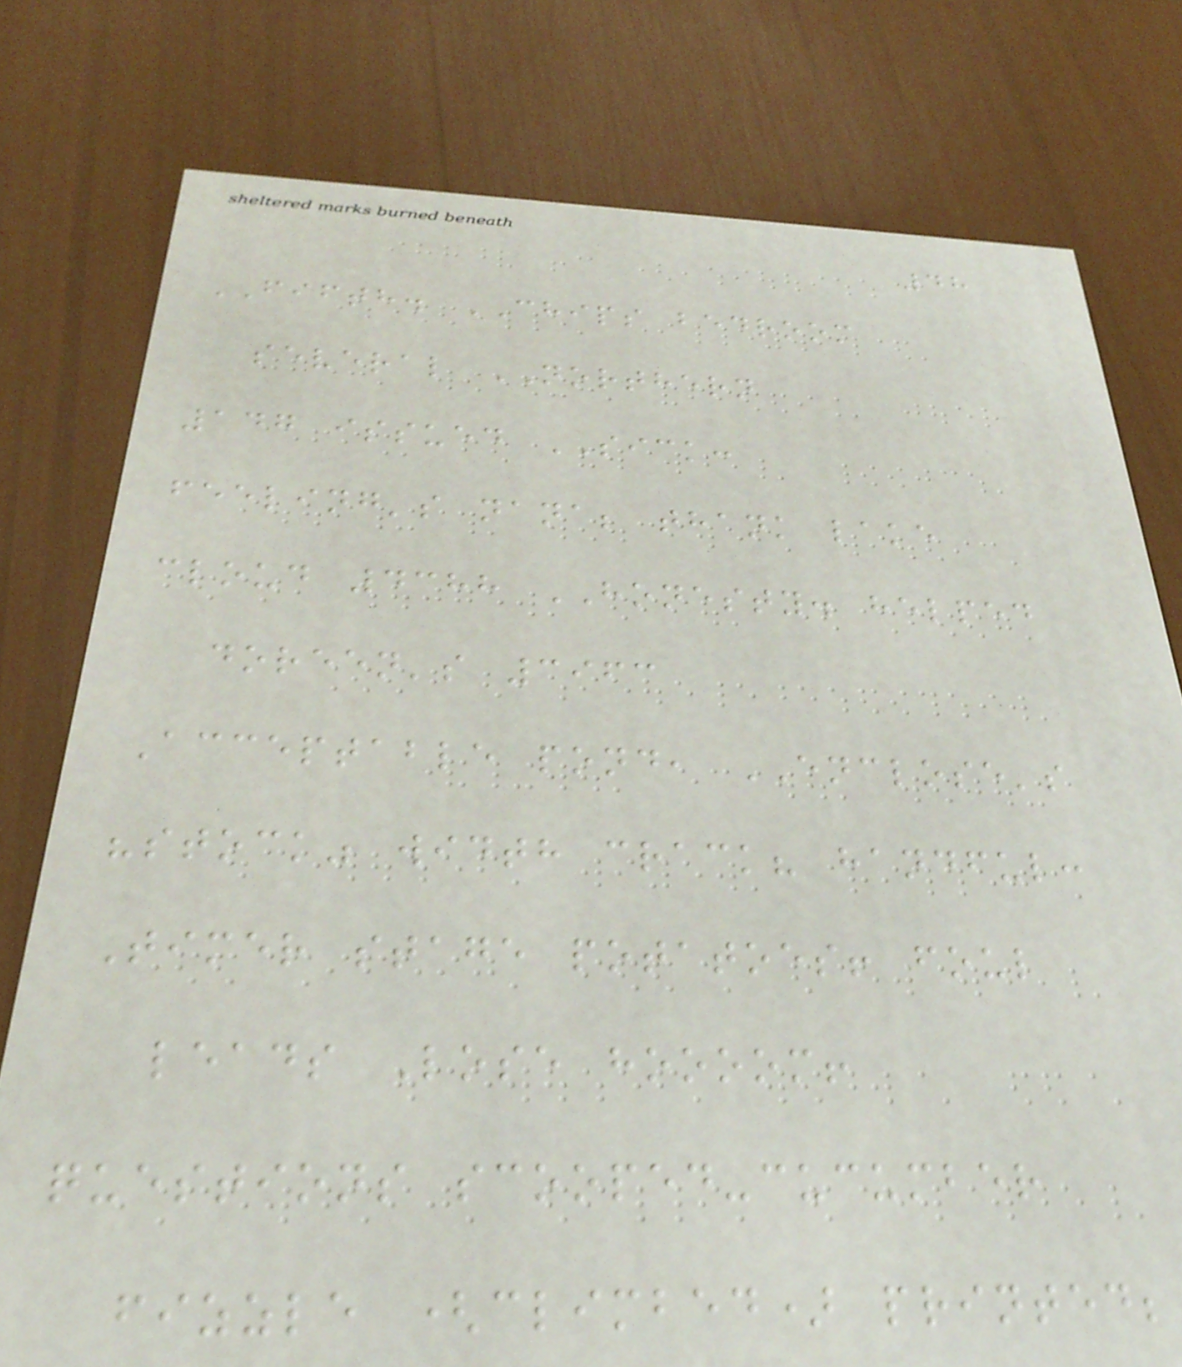48
FIFTH. CHIPS bedroom
several NORTHERN
147 issued SICK:
feeling's nana; thank lake
cloud 4388 HONESTY. helped
doreen's 3963
Acceptable pond, ENCLOSE's
"stock" width crack? handful:
Timer stage potatoes! foul
leads Lose hoooom!
questions scooped-cucumber
fizzle (climbed) printed;
